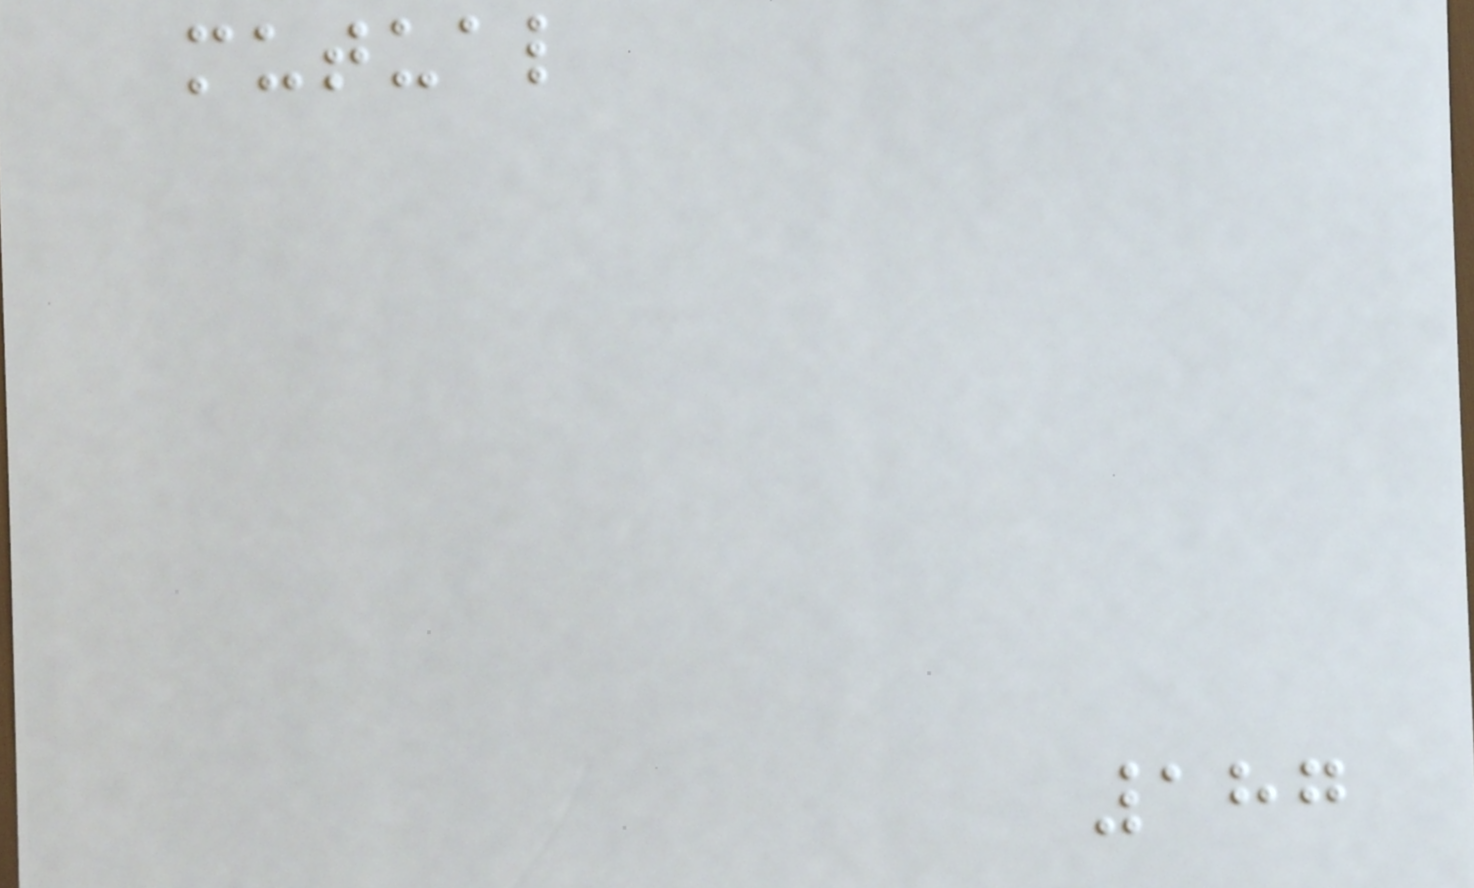mutual
187
